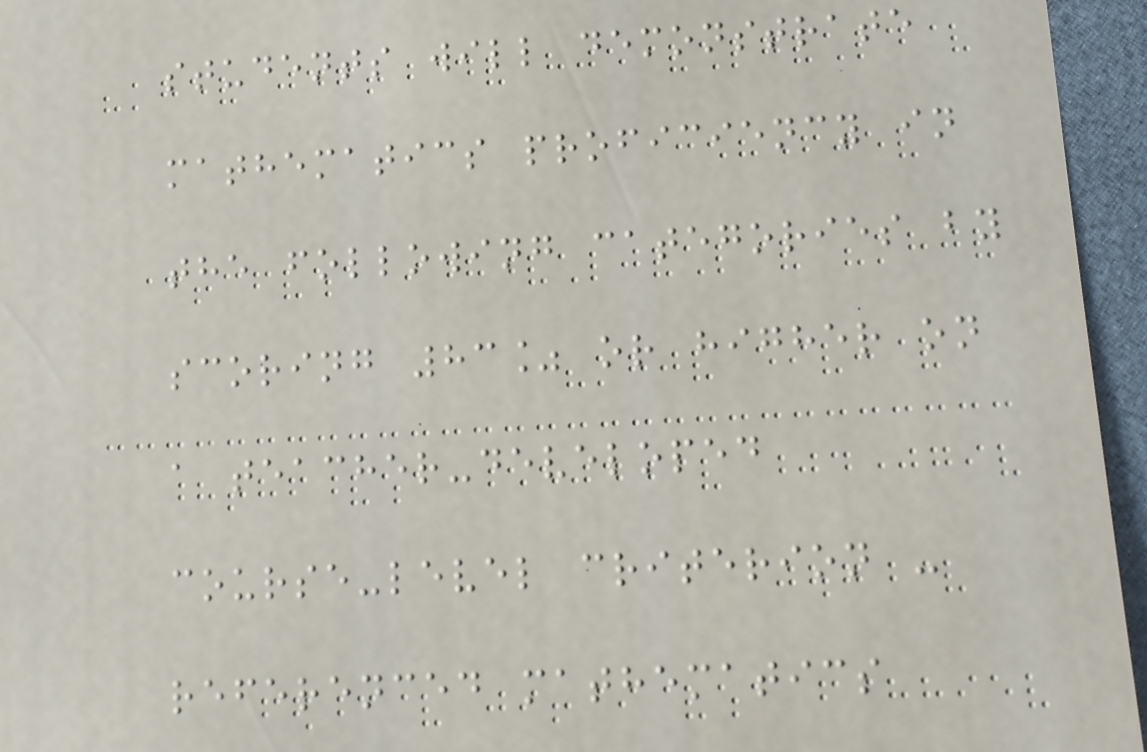students will demonstrate
mathematics proficiency in
the following categories by
scoring 83% or higher on
a teacher-developed
course-level criterion -
referenced mathematics
